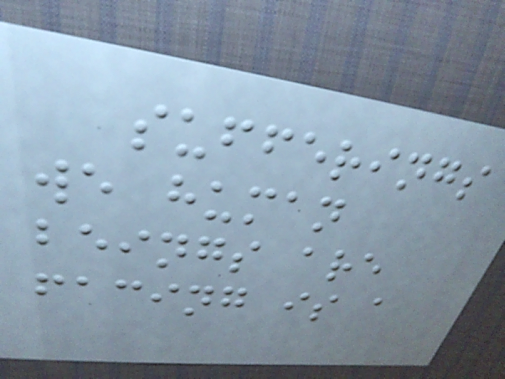sufferings
we human
beings are
facing is a
